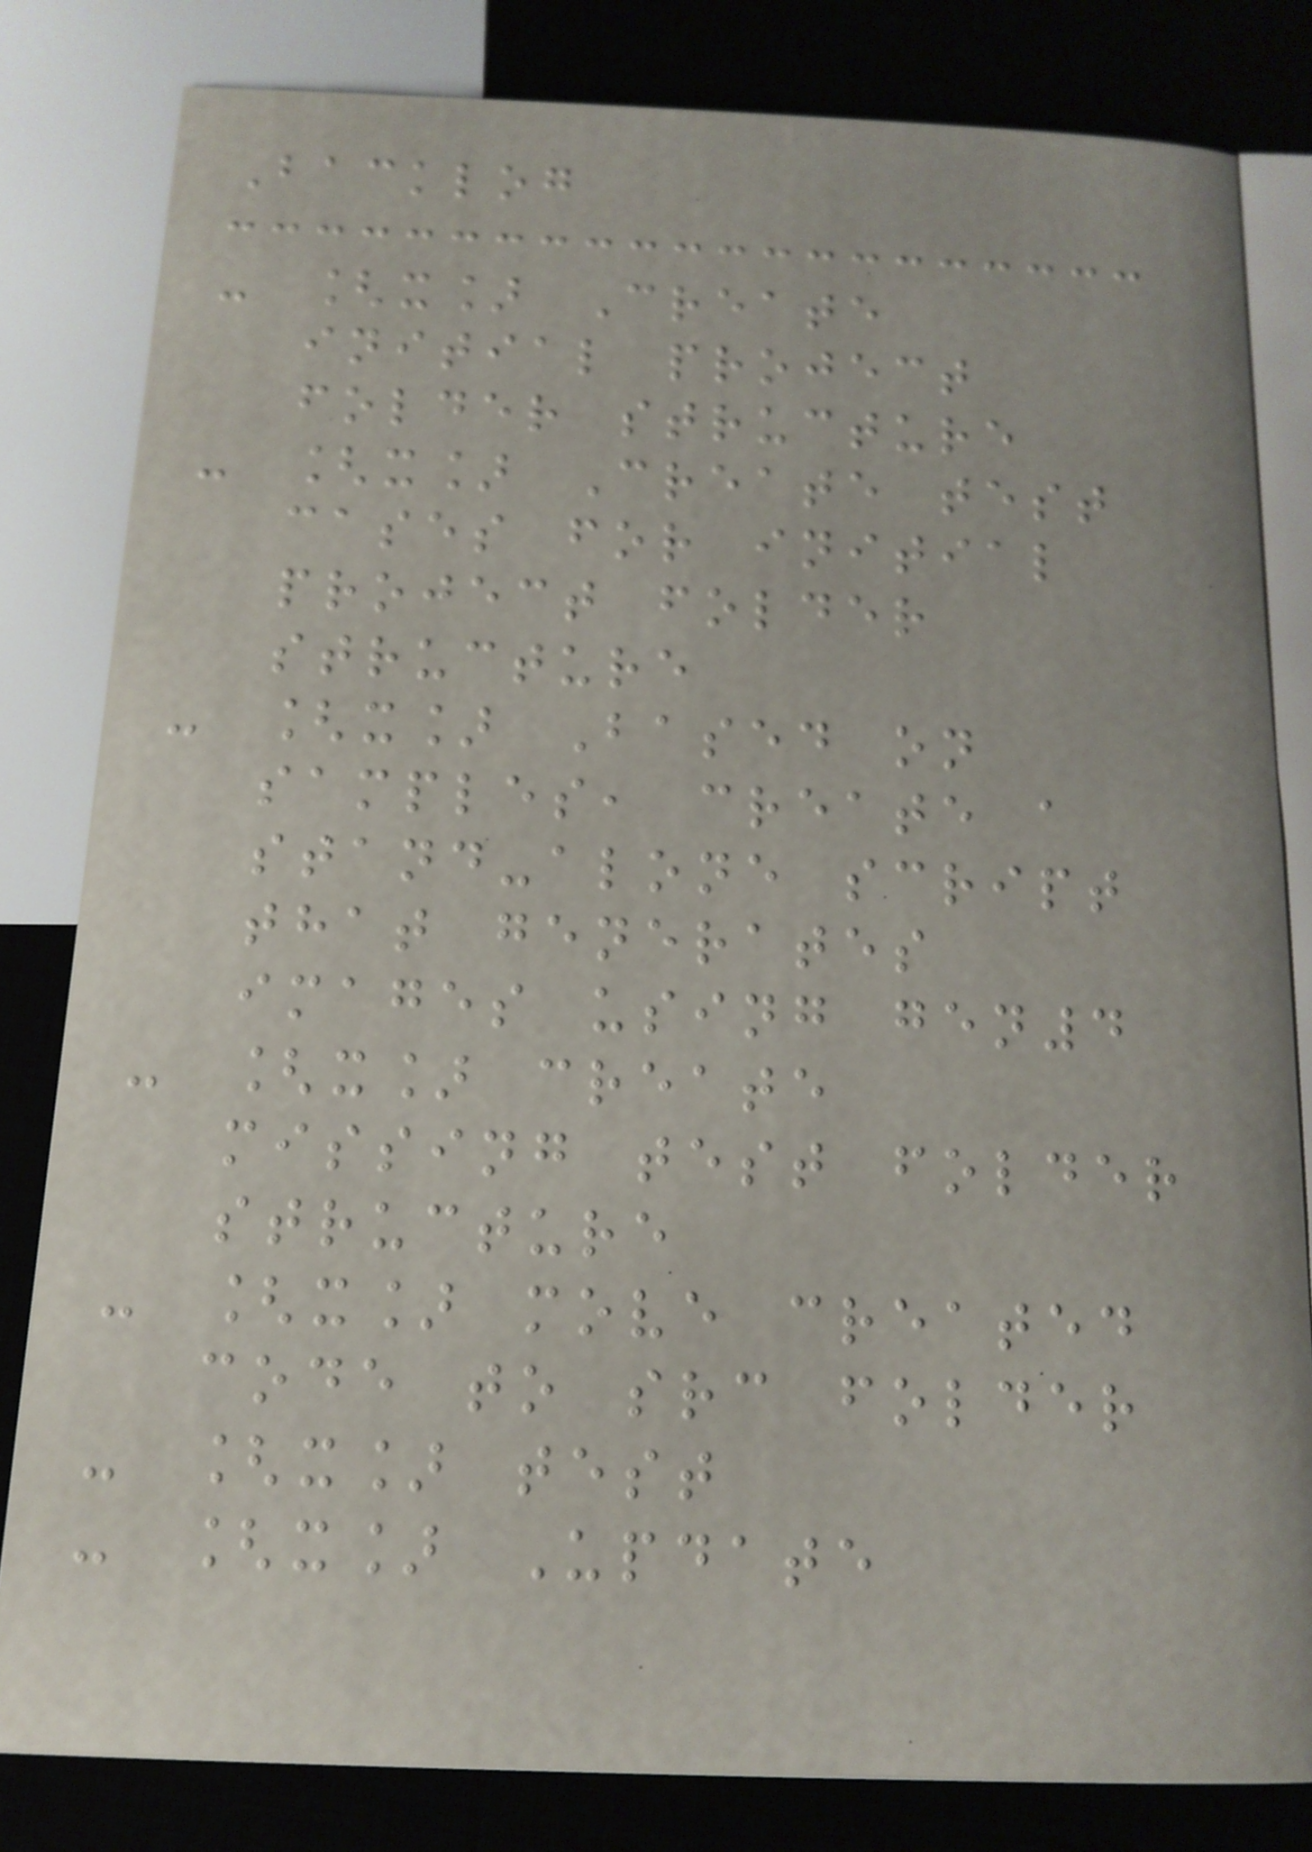Backlog
- [x] Create
initial project
folder structure
- [x] Create test
cases for initial
project folder
structure
- [x] Based on
samples, create a
stand-alone script
that generates
images using gen4
- [x] create
missing test folder
structure
- [x] move created
code to src folder
- [x] test
- [x] Update
